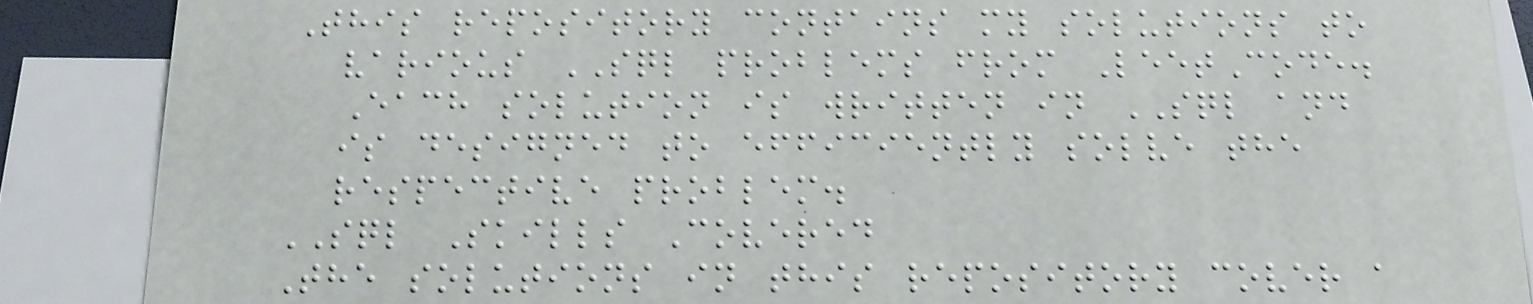This repository contains my solutions to
various SQL problems from LeetCode.
Each solution is written in SQL and
is designed to efficiently solve the
respective problem.
SQL Skills Covered
The solutions in this repository cover a
